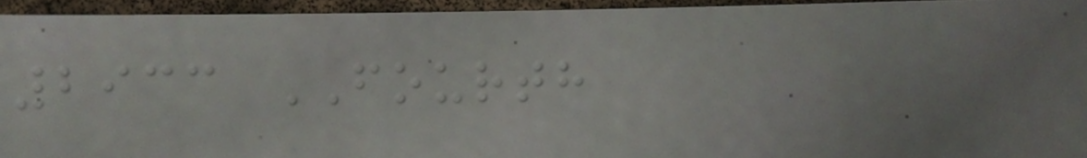2933 FOURTH
